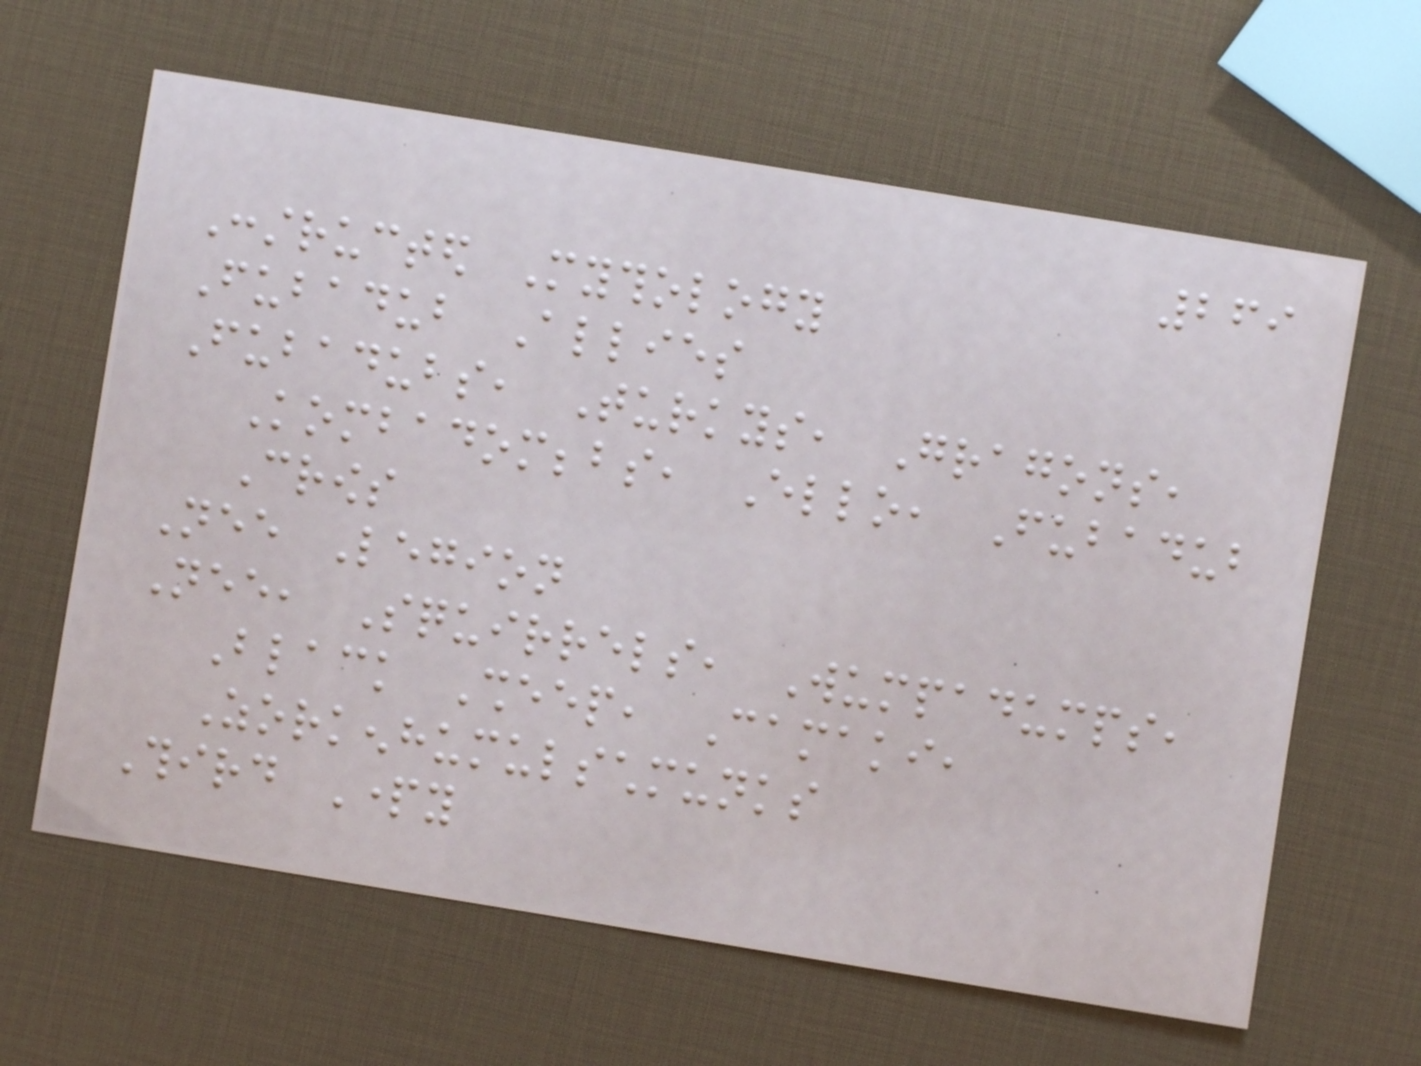269
Constructed Mythology
Fubadub Allies
Fubadubs, Turkys, Gragons,
Kombadombbbs, Ello, Fubadub
Crows
Nee Legion
Nee, Squirrels, Wumpadumps,
Black Sheep, Camaki,
Zorkenhumulschmunks
Third Party
